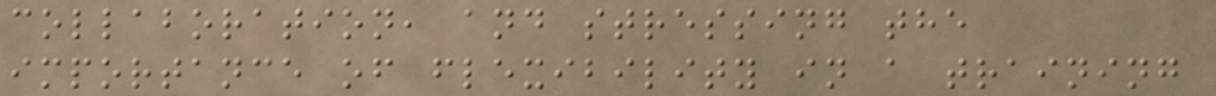collaboration, and stressing the
importance of flexibility in a training
